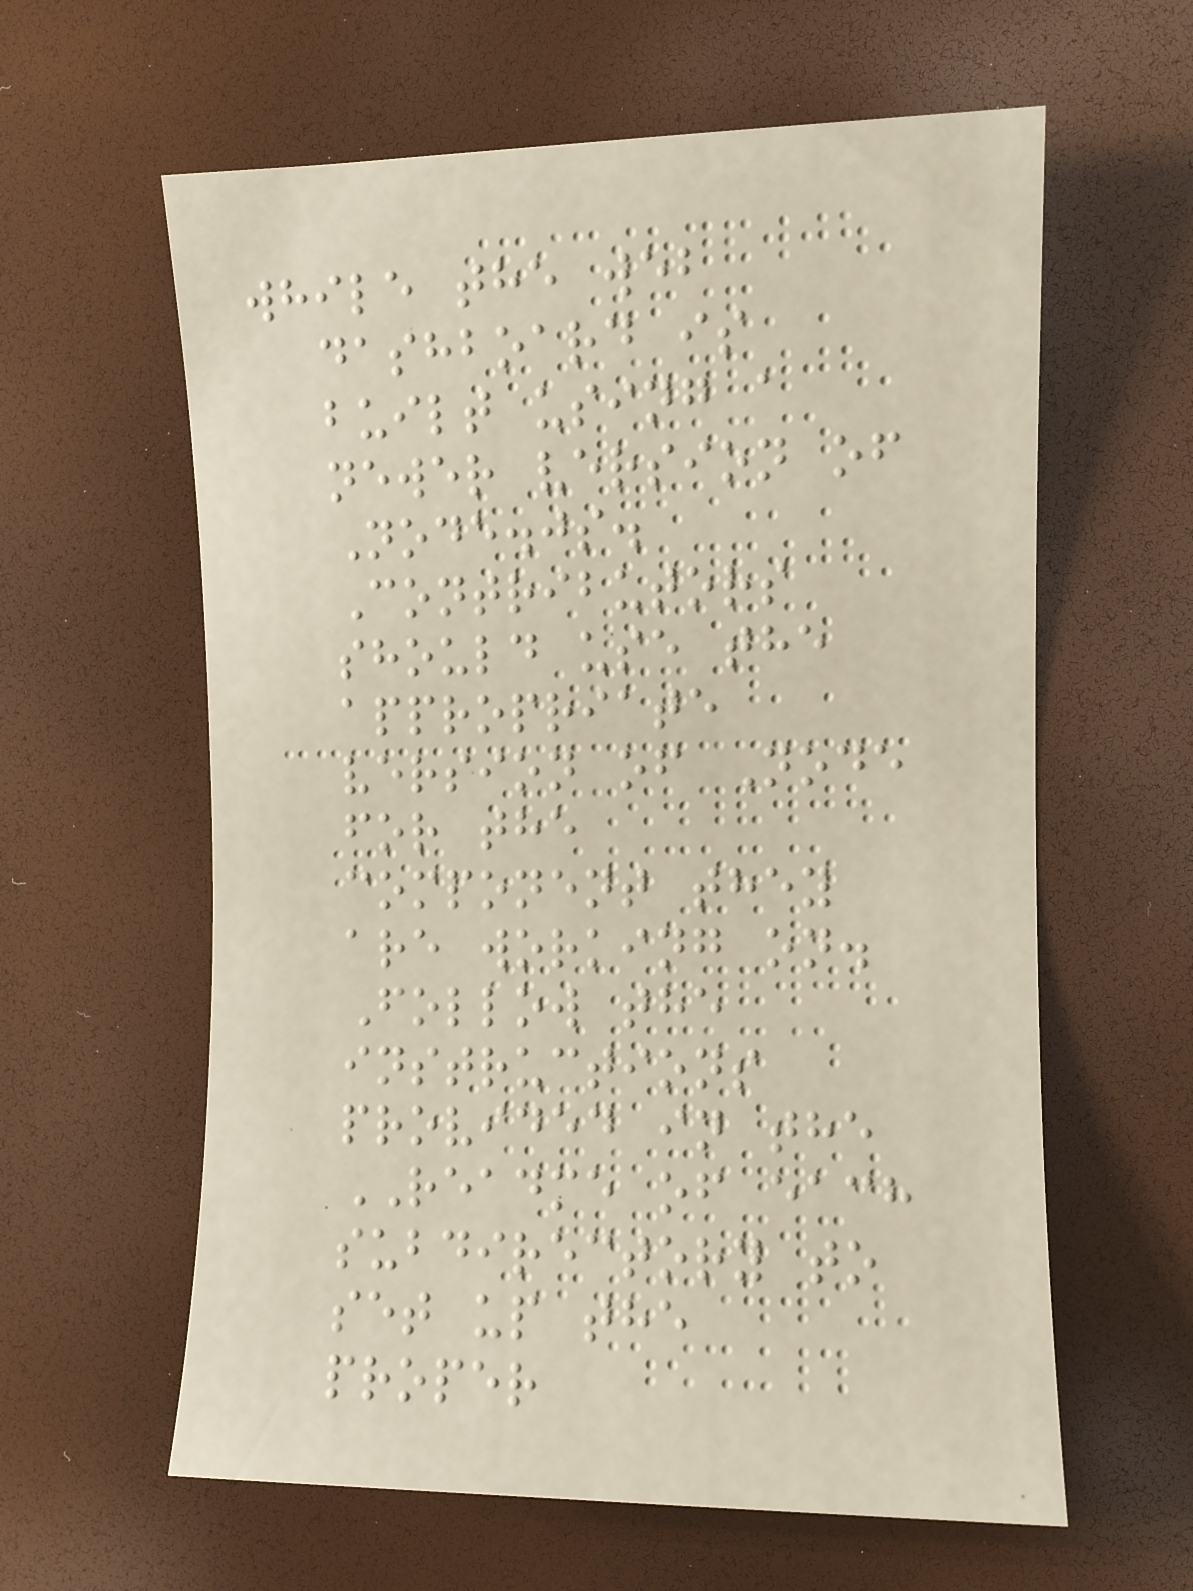while the web
dashboard is
built using a
newer version of
Node.js.
Contributors
should use the
appropriate
version of Node
for the
component they
are working on.
Follow the
instructions
provided in the
README of each
subdirectory to
set up the
proper
